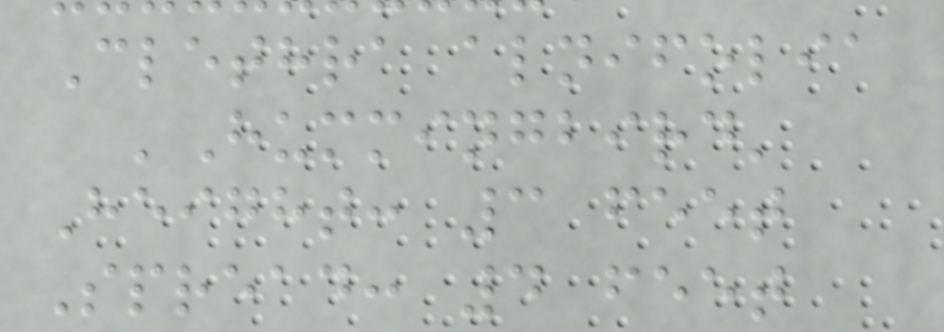Clethra alnifolia
'Hummingbird'
Height: 3 feet
Spread: 4 feet
